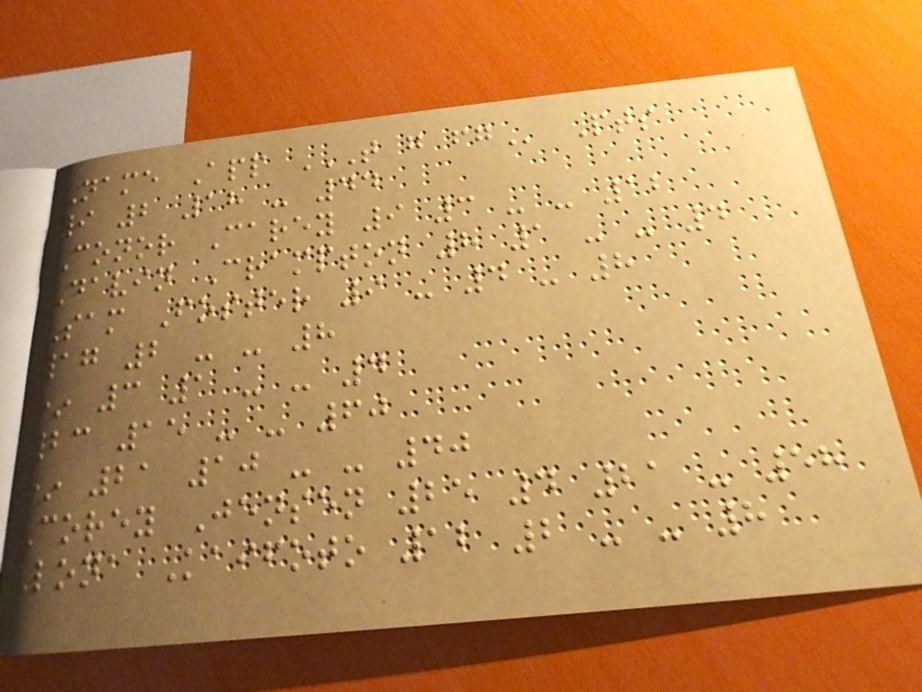Name App T G FG Pts
9 2 18 - 44
Conor Carey 9 3 - - 12
Davin Crampton 8 1 - - 4
Sam Foster 9 - 4 - 8
17 2 - - 8
* 3 1 - - 4
23 15 - - 60
* 21 10 - - 40
Corey Jensen 25 4 21 - 58
Lona Kaifoto 12 2 - - 8
